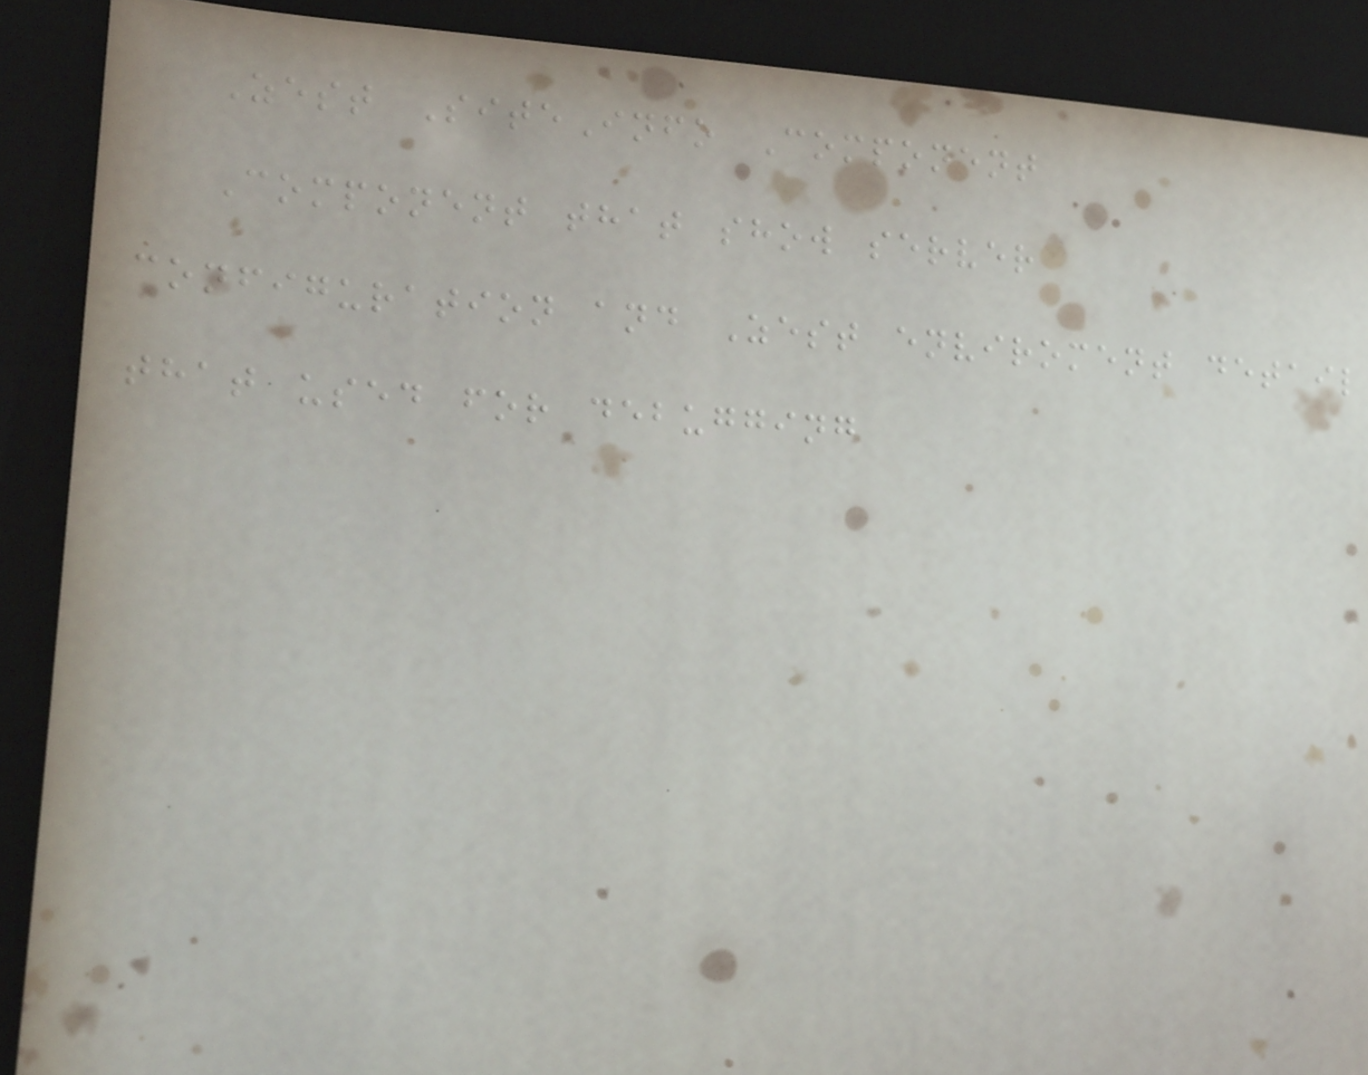Zest SiteInfo Component
Component that show server
configuration and Zest enviroment detail
that used for debugging
